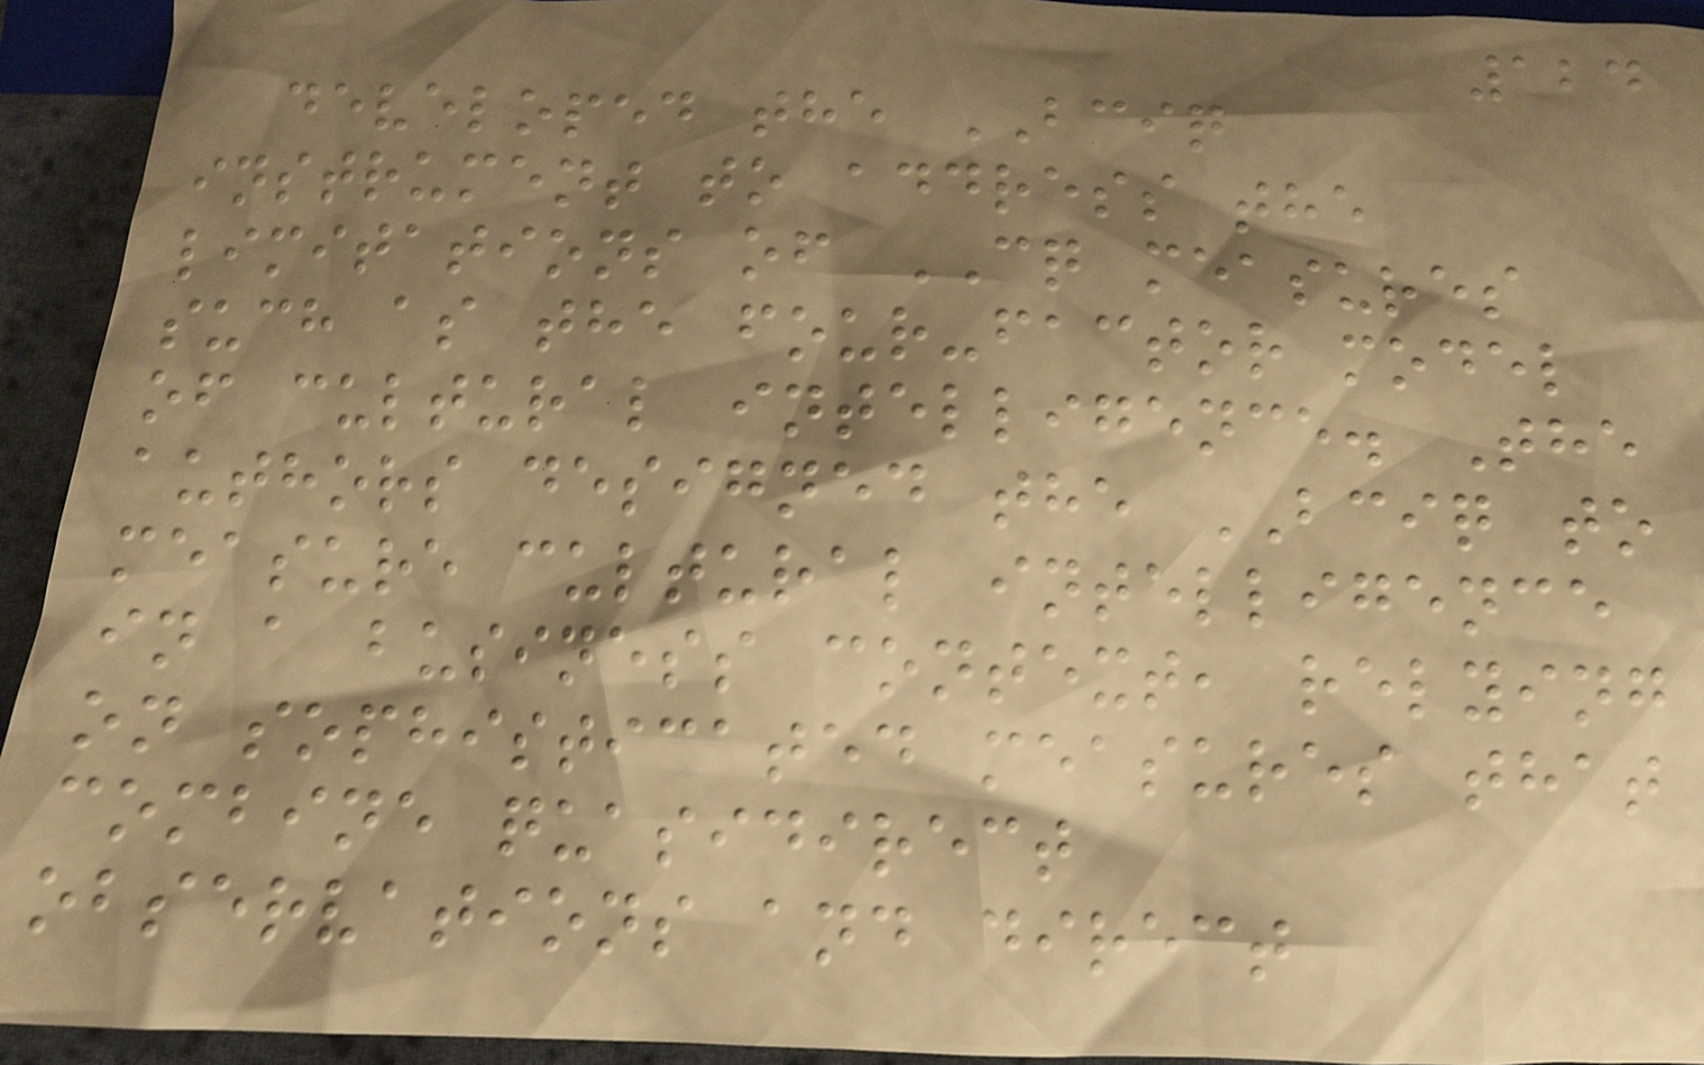124
developed the BCIQ
instrument to address the
limitations of CQ measures
such as the four-factor model
of cultural intelligence. The
authors designed the BCIQ to
measure cultural intelligence
in a business context, relying
on sophisticated measures that
combine quasidirect
observations and direct
